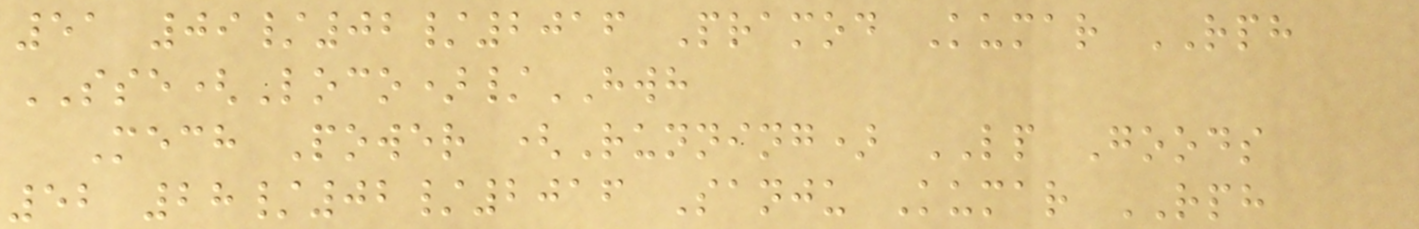51 09/02/2016 Pramod Kumar RPH
SSE(Loco)/HWH
Mech Power (Running) LP Goods
52 28/02/2016 Sanju Kumar RPH
